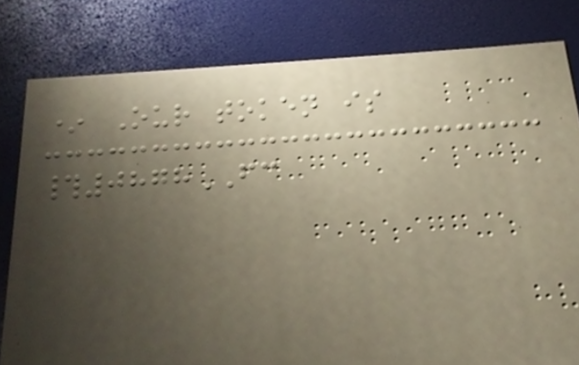* Our token is
#0878FC
